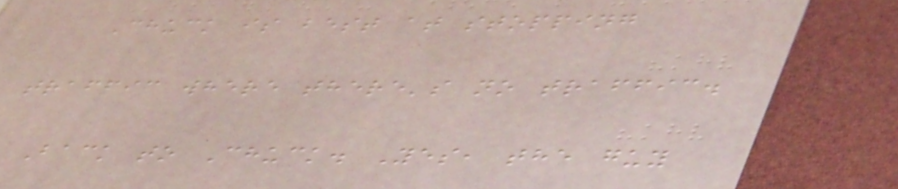Chuck is best at stopping
traffic where there's no traffic.
Back to Chuck. Yes, the guy
